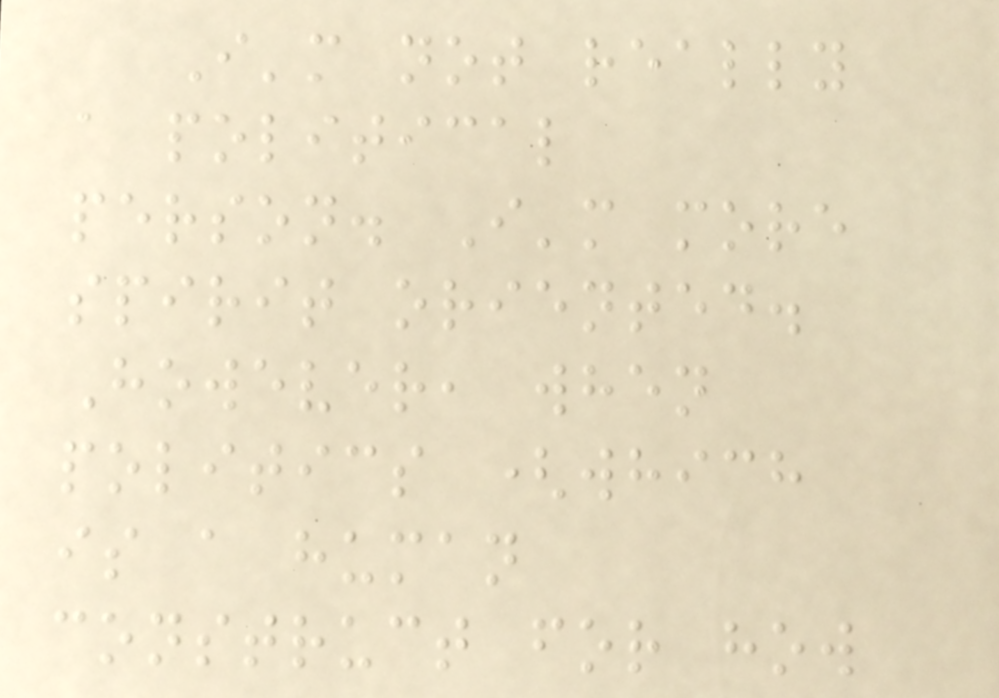I'm not really
a political
person. I'm more
spirit oriented.
However, when
politics (which
is a human
construct for how
